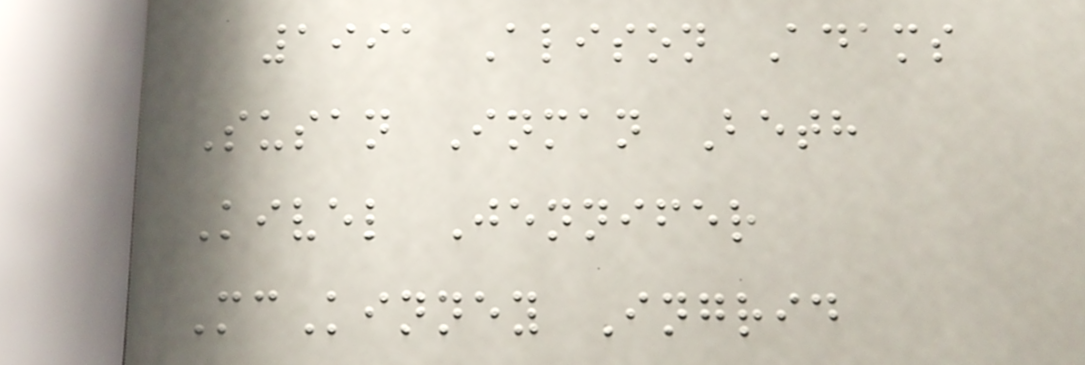1991 Alison Adams
Susan Inman Beth
Kivel Jennifer
McKinney Ingrid
